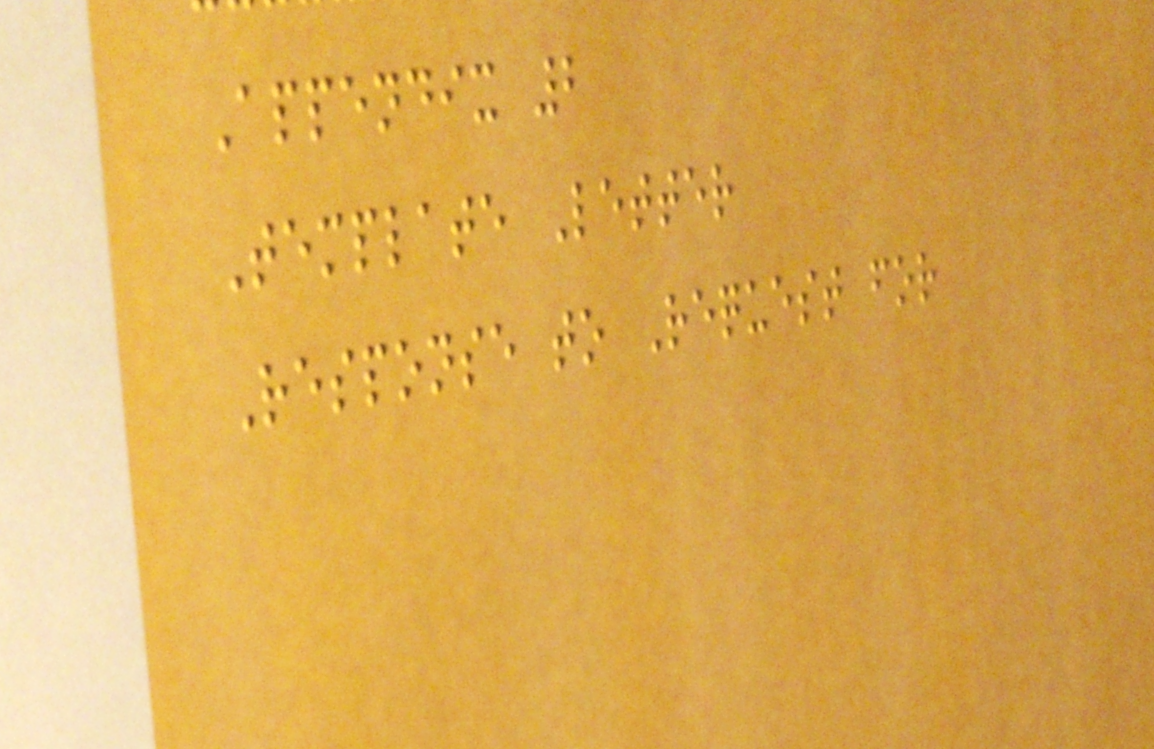Appendix 2
Template Letter
Response to Request for
